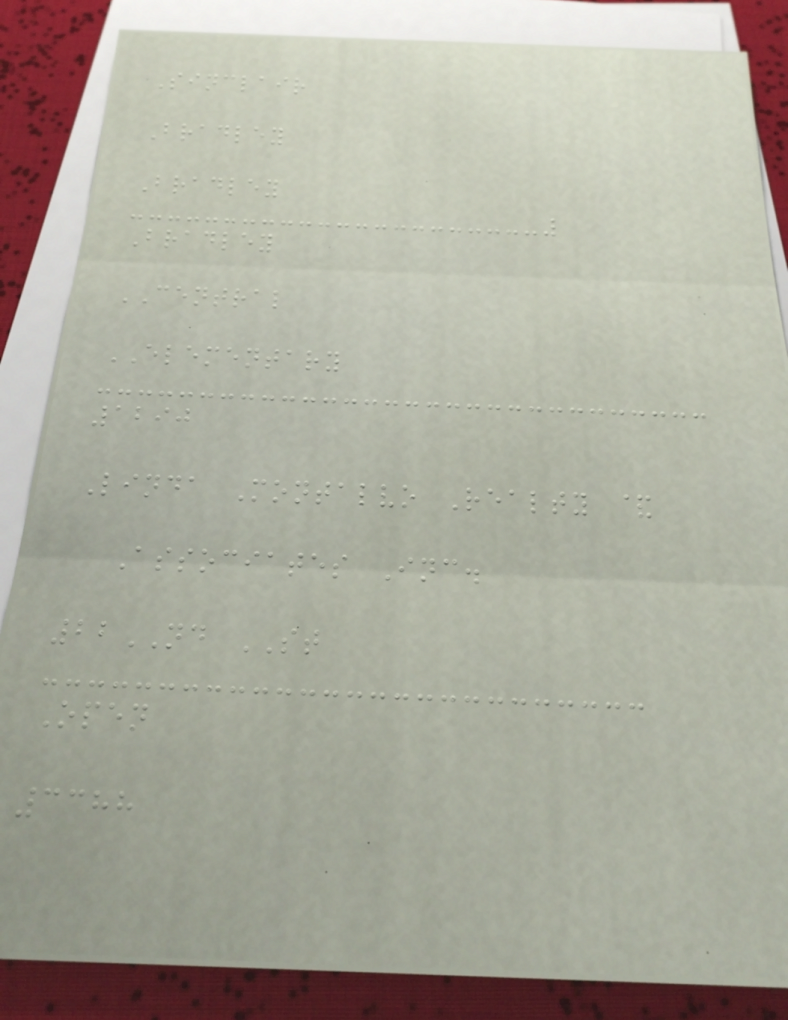Sinclair
Bradley
Bradley
Bradley
CENTRAL
ELEMENTARY
1290
Linda Montalvo Realty &
Associates Inc.
22ND ST
Open
3388
